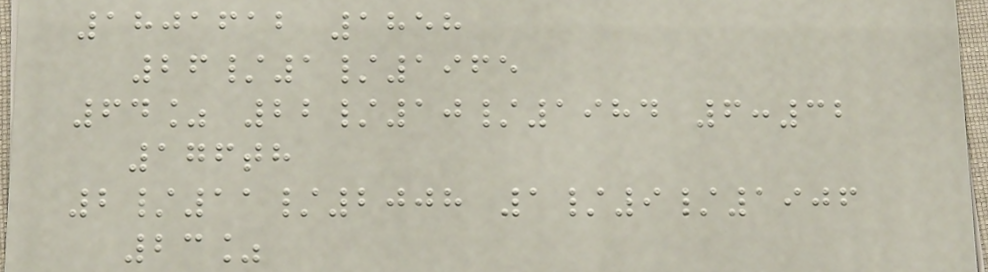1801612 1858
26/1/1965
64% 22/10/1984 6:32
176th
2/11/2008 1/9/1906
23%
